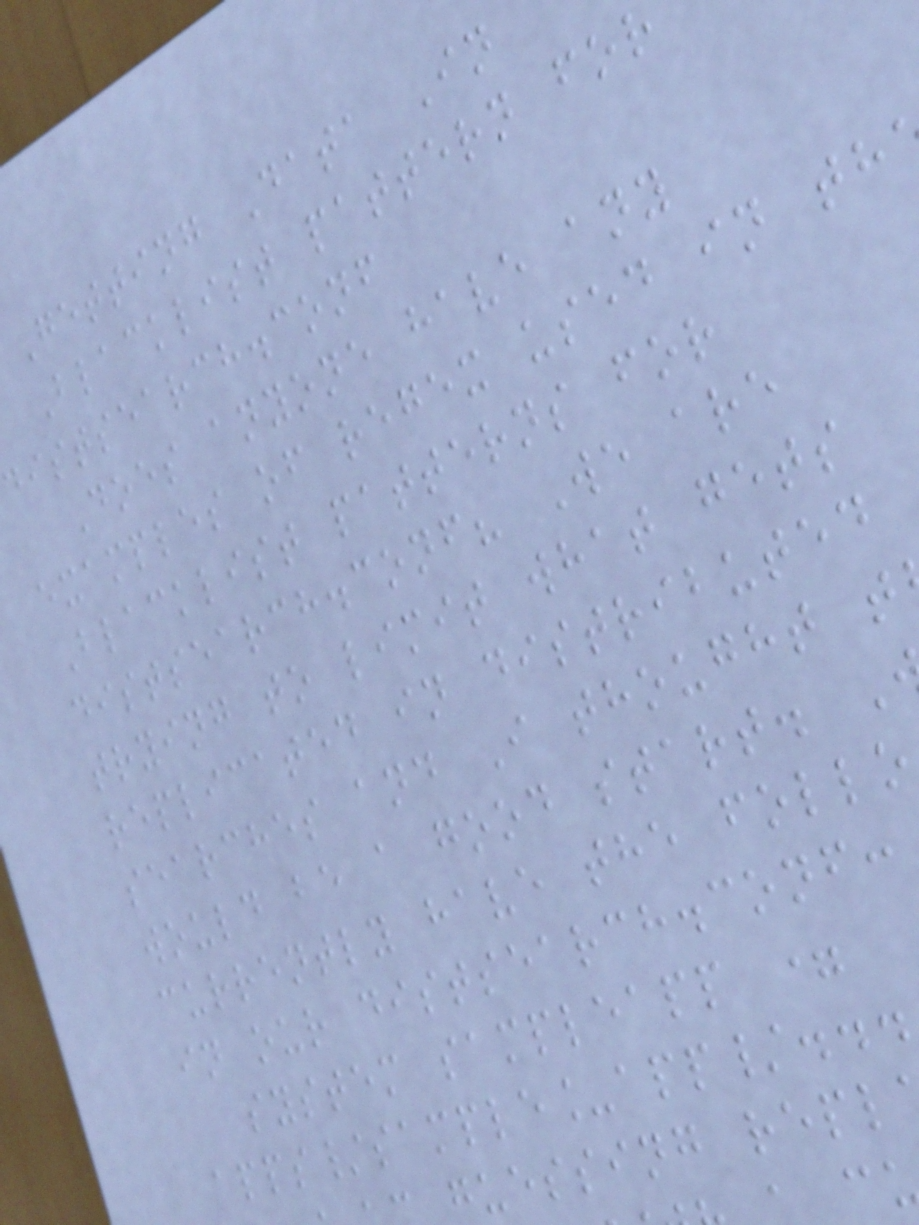Getting Data In
Blacklist pattern for
distsearch.conf
Does anyone have any
examples of regex used in th
Blacklist patterns for
distsearch.conf? We are
trying to limit what gets
replicated in distributed
searches and I thought t
would be a good start.
currently have the follo
in our distsearch.conf:
system sampleapp =
apps/sample_app/...
guessing repl
